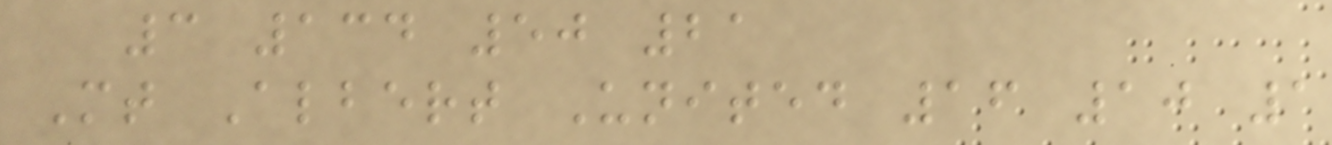3 134 50 21
Mt Albert United 16 10 1
